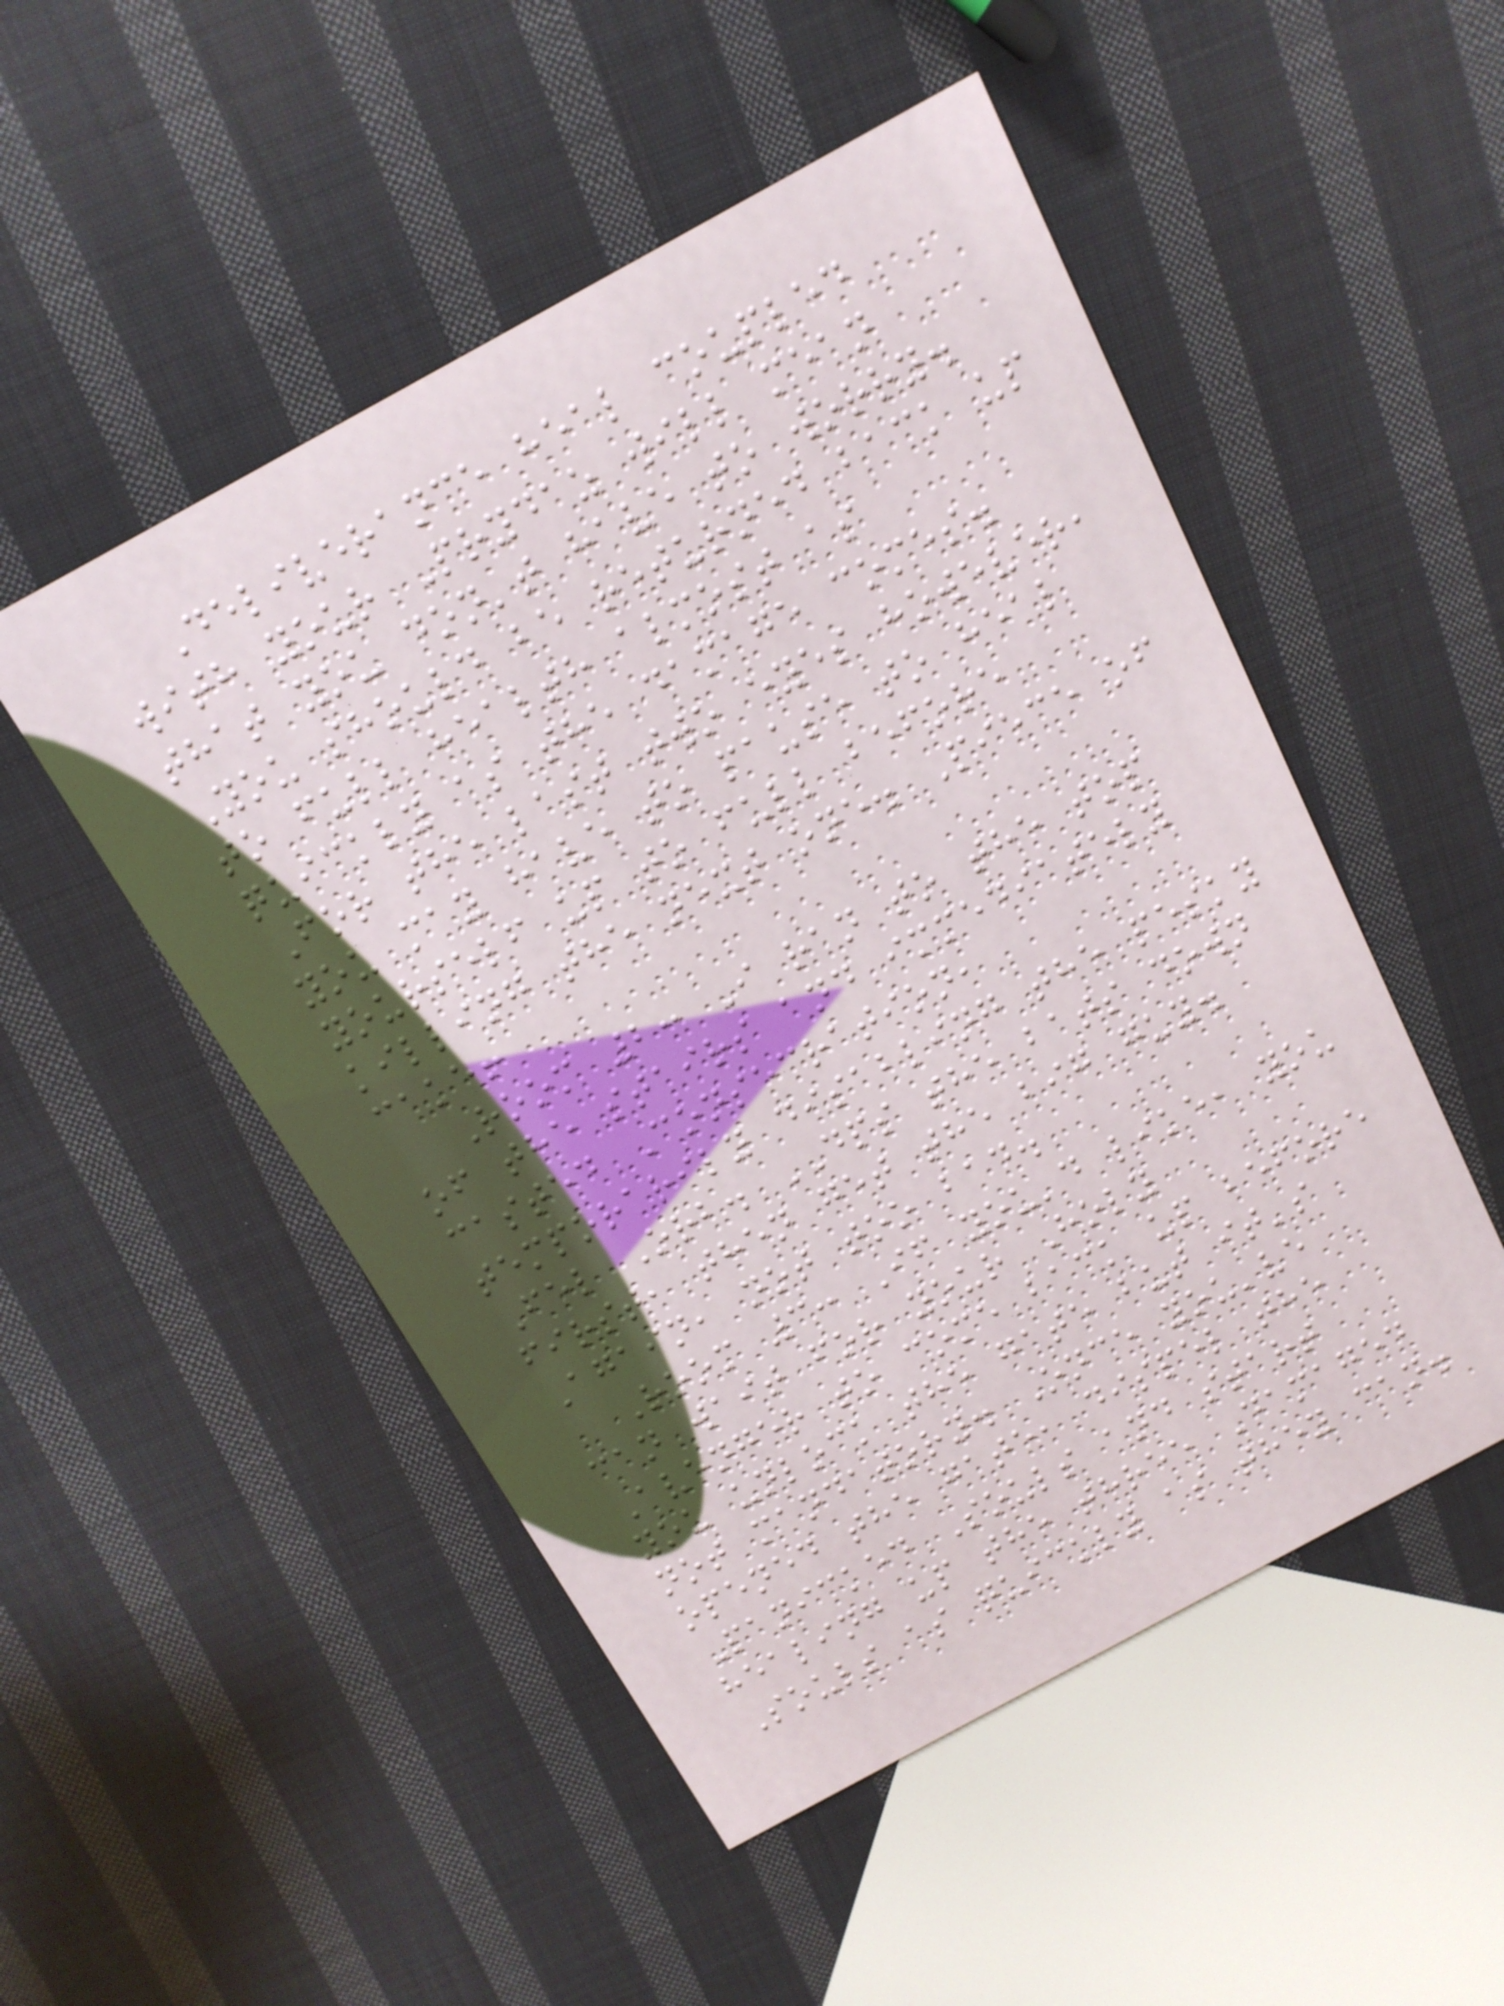Deliverance heal coupled
with your Prydaz will mean
that you don't have to worry.
You should be returned back up
to full health almost as
quickly as the damage comes.
For the last two eyes however,
you may have to pause to heal
yourself up to full before
killing the next one. Piece of
cake!
Room 2: I ran to the top
of the stairs and immediately
casted Consecration,
temporarily disabling the pesky
Fel Orb. DPS the bats down
first, then get the big guy.
Again, not too bad.
Room 3: If you'd like, you
can wait for your Holy
Avenger to come back up before
you unlock the gate but it's
not mandatory. Once you've
opened the gate, dispel the
Panicked Souls and start
healing up the three Damaged
Souls as quickly as they can.
